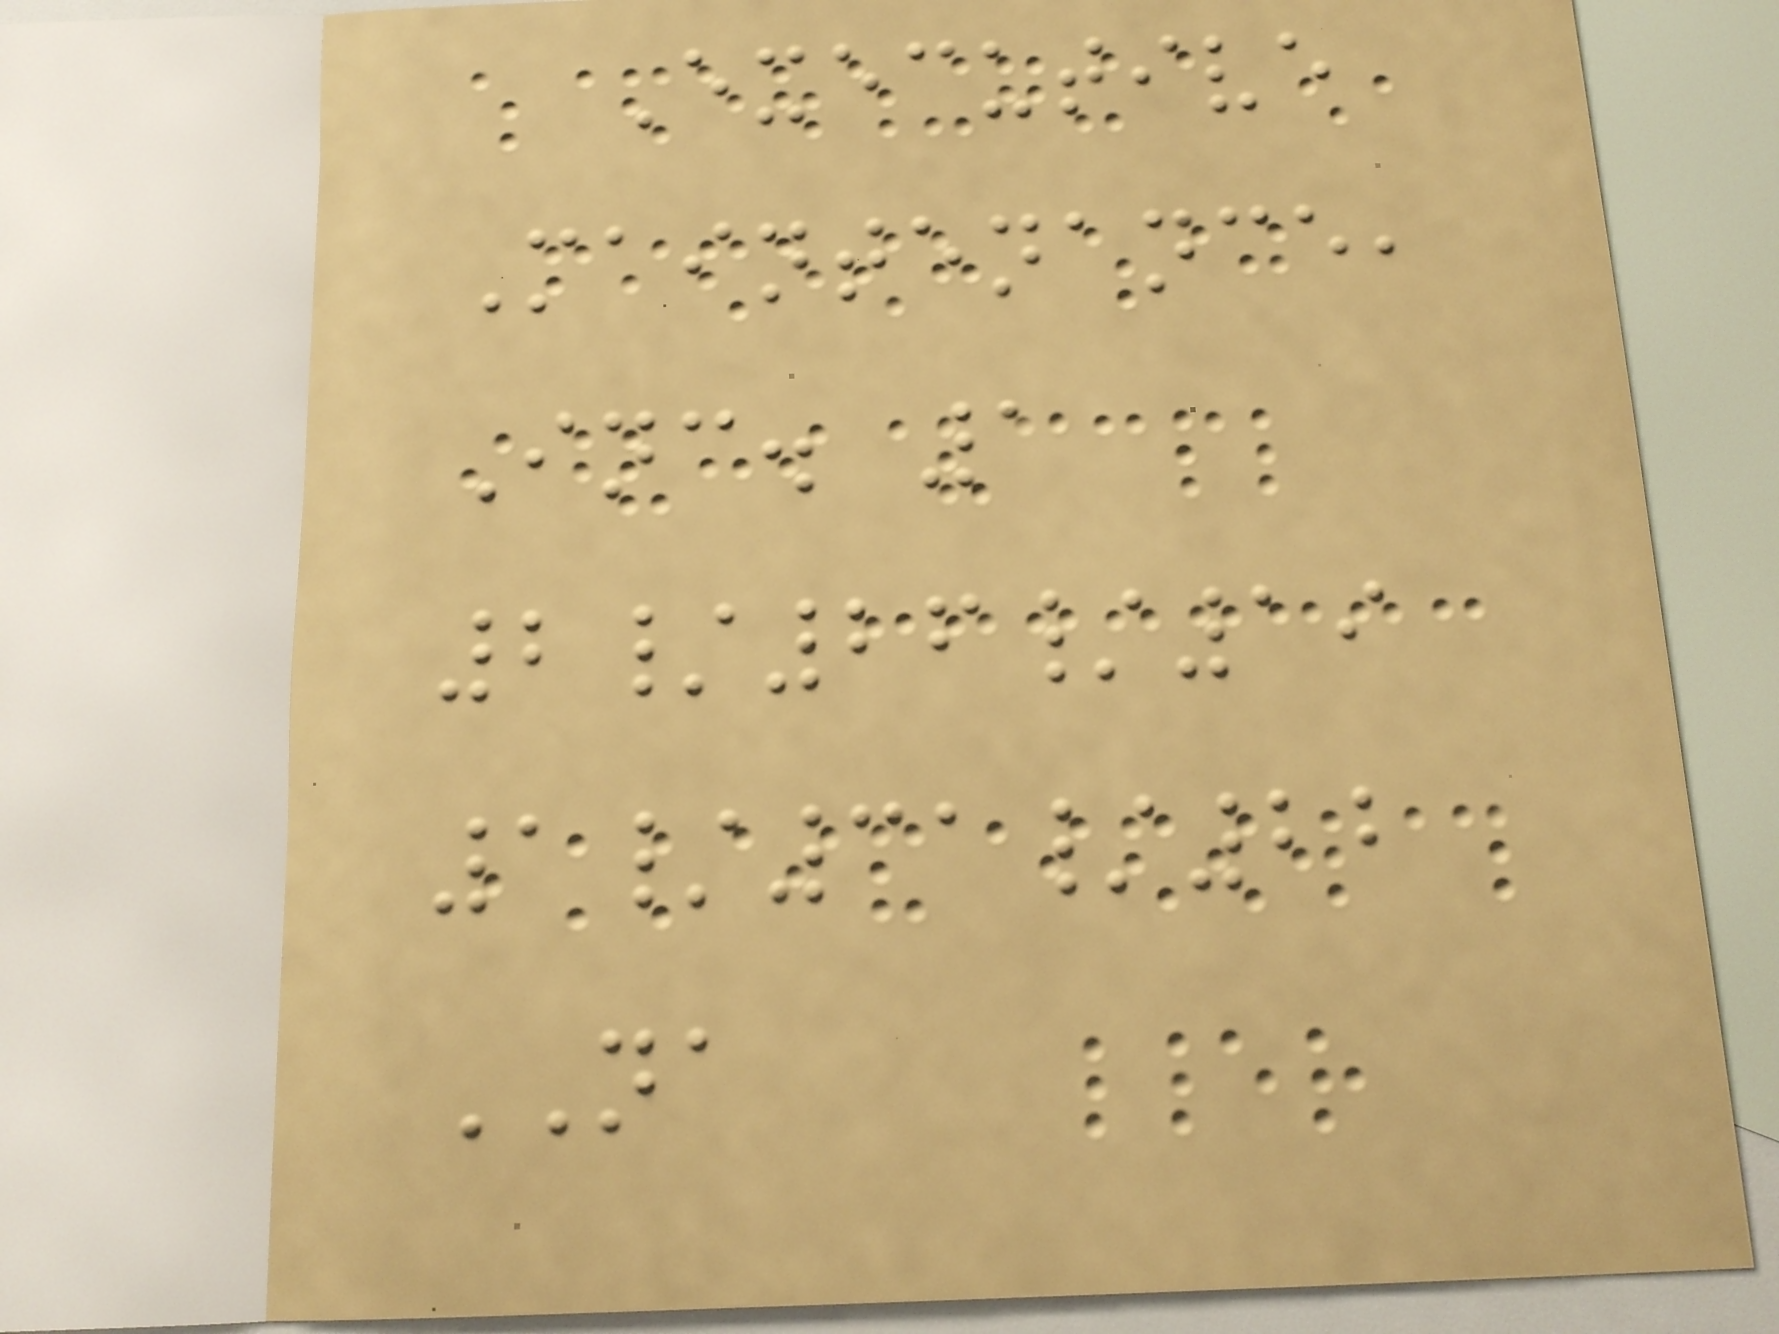Executive
Maintenance,
Inc. 1
2/26/19
1/31/22
NA
